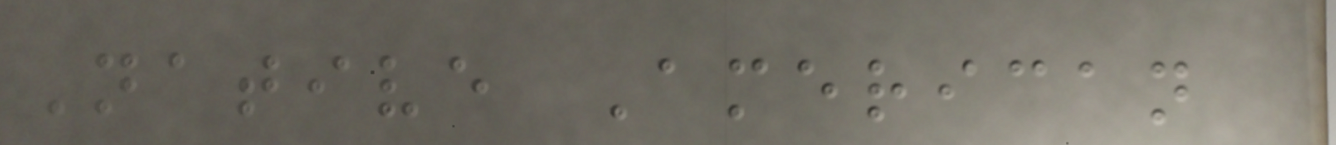Native American
